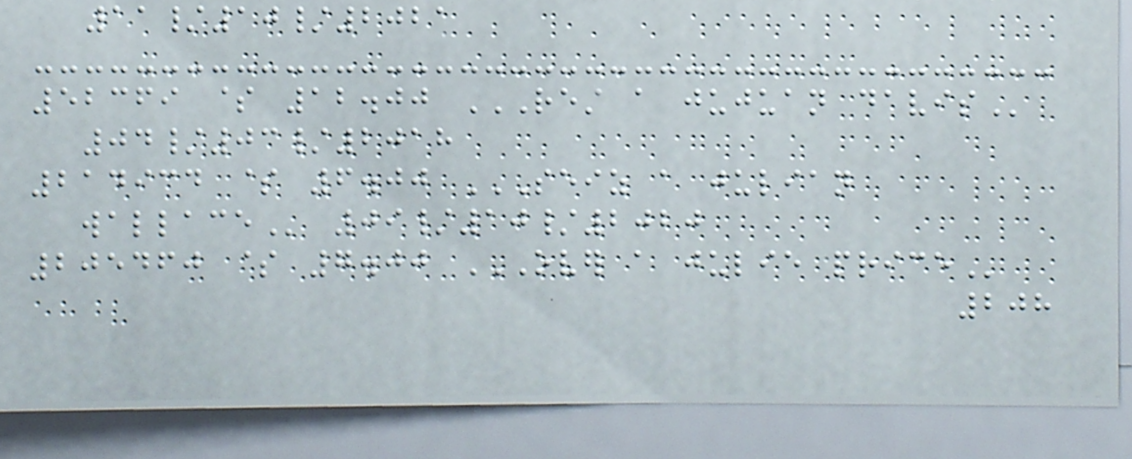11/10/2021
52369 $ 12.00 REST A JUJUAN DAVIS
04/03/2018
214934 $ 6.00 SEIZ A JULIAN
WALLACE 09/10/2020
205460 $ 7.00 OVER A JULIE PRICE
208
